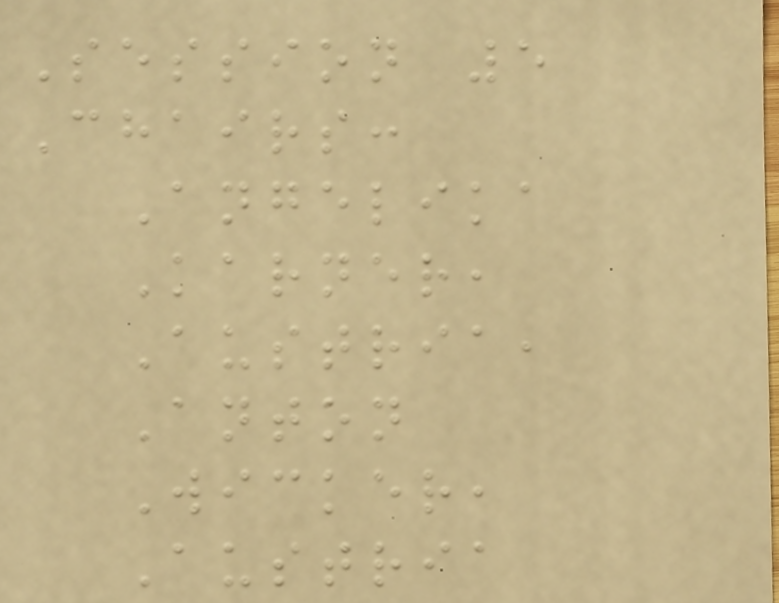Session 5
Chairs:
Angelika
Karner,
Austria,
Anton
Wicker,
Austria
